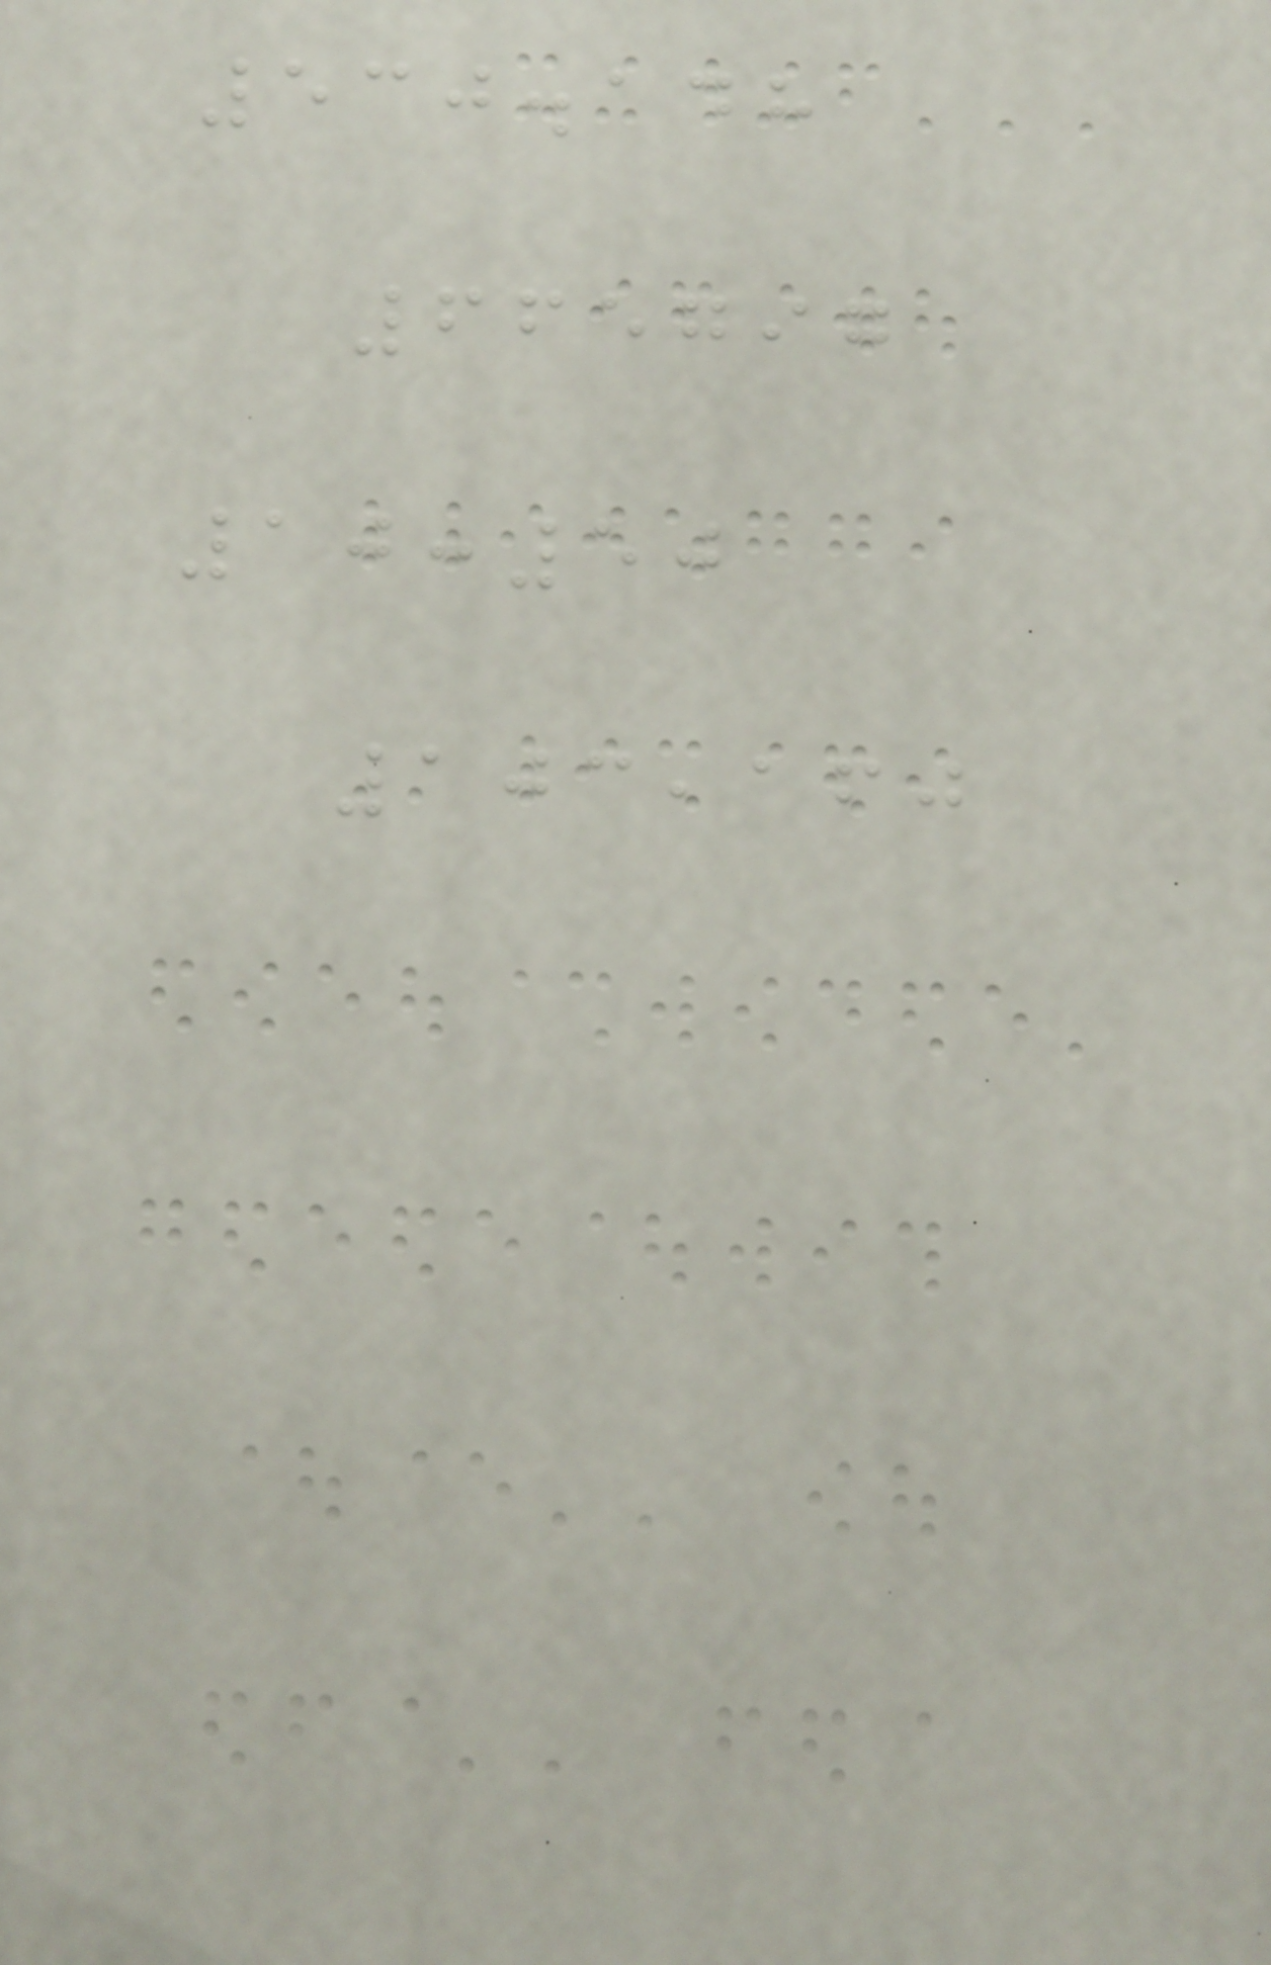530.148
665797
10:50
103,160
